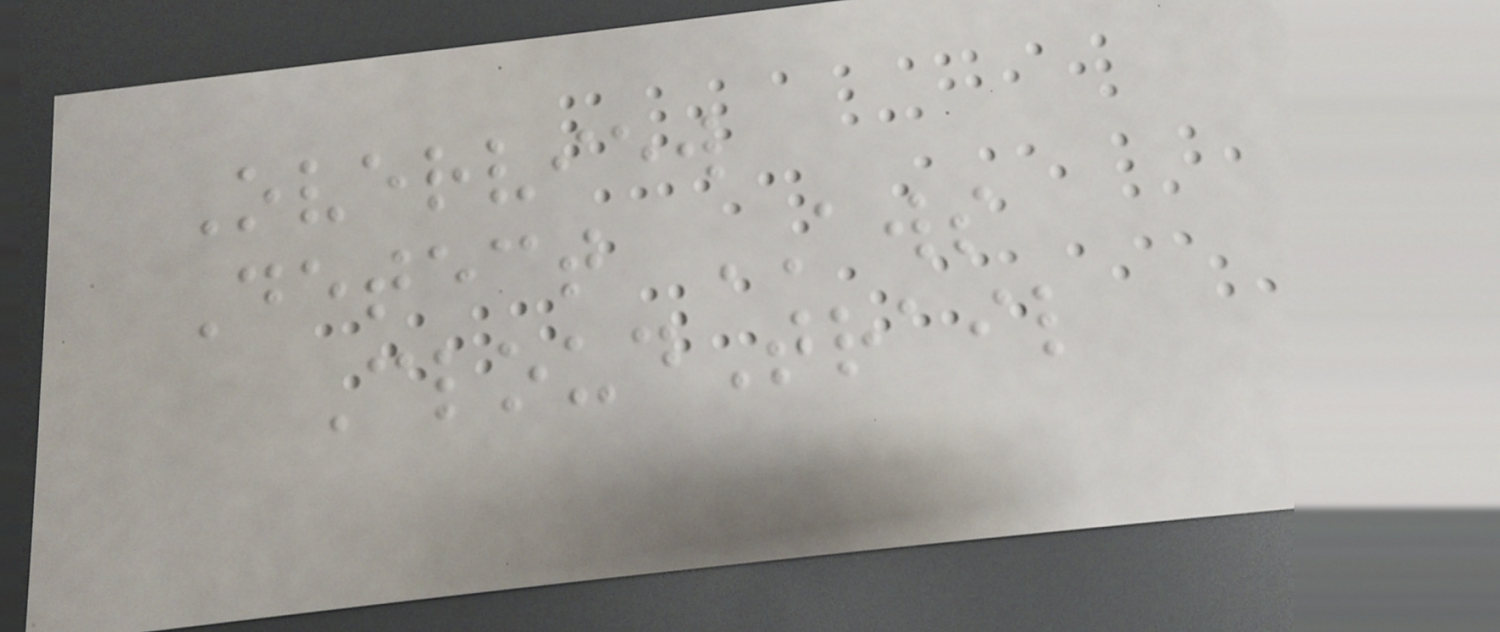Overview
Detect AWS
CloudTrail
